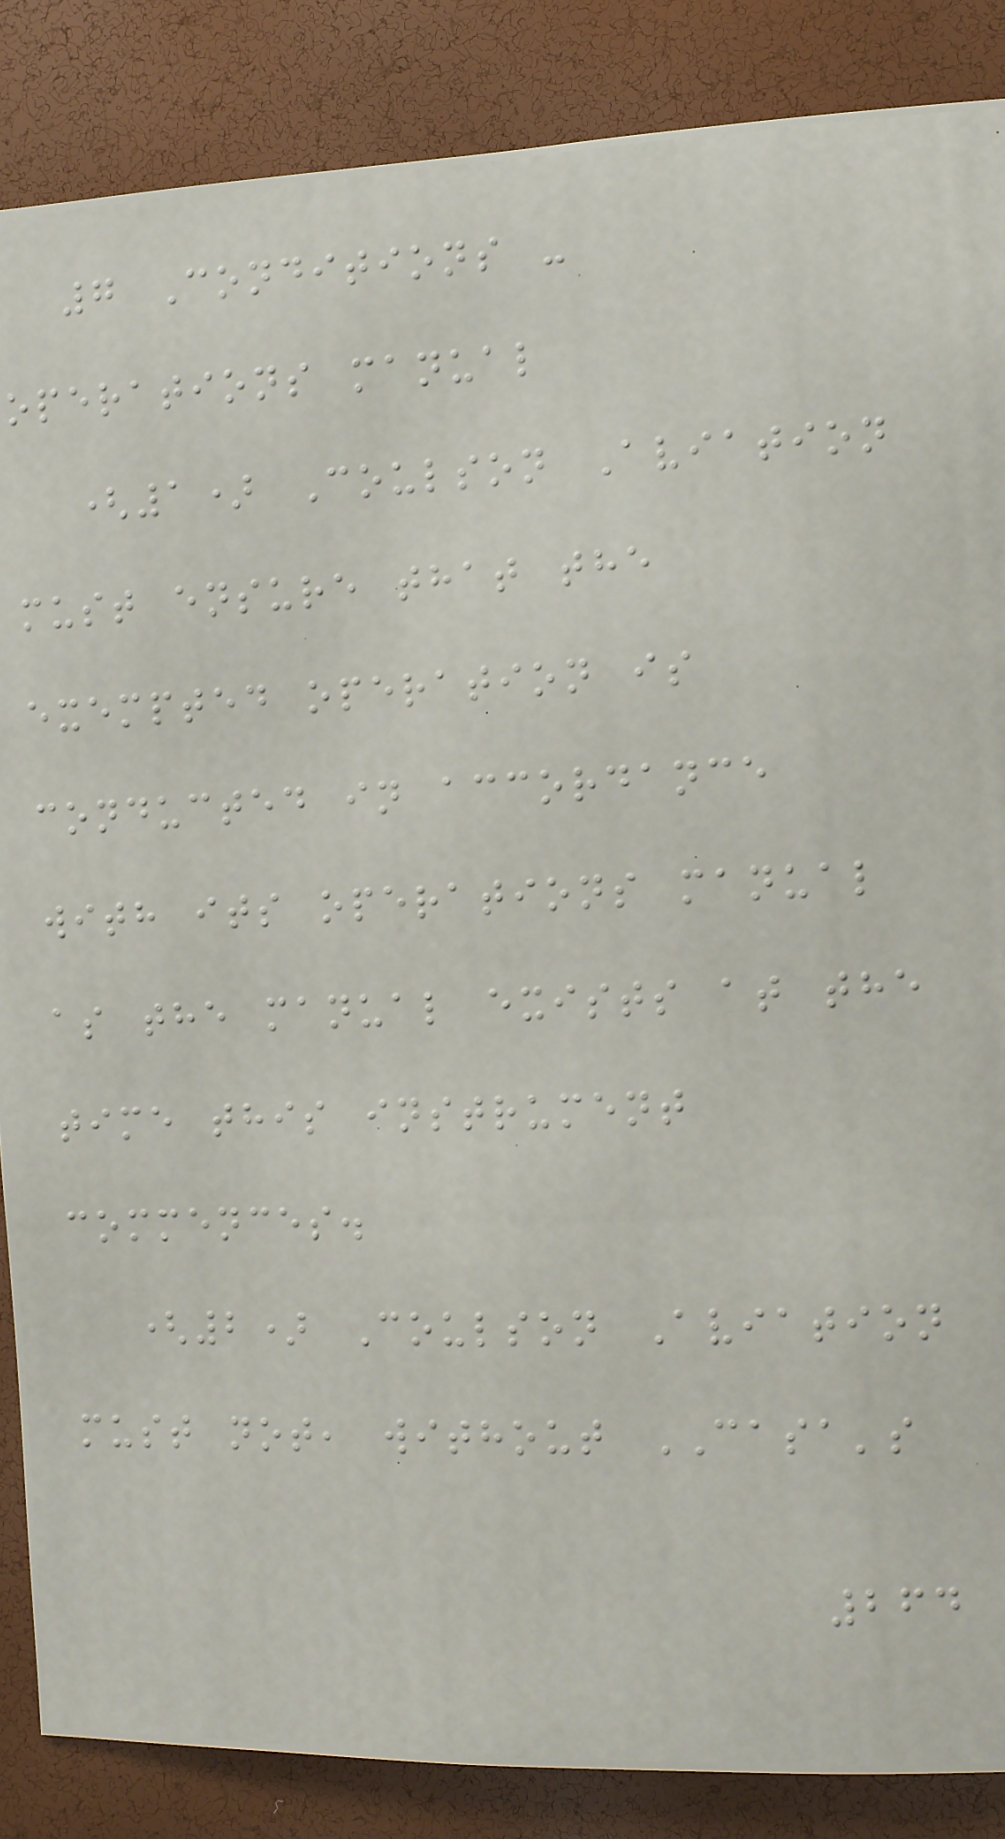7 Conditions -
operations manual
(1) Coulson Aviation
must ensure that the
exempted operation is
conducted in accordance
with its operations manual
as the manual exists at the
time this instrument
commences.
(2) Coulson Aviation
must not, without CASA's
264
